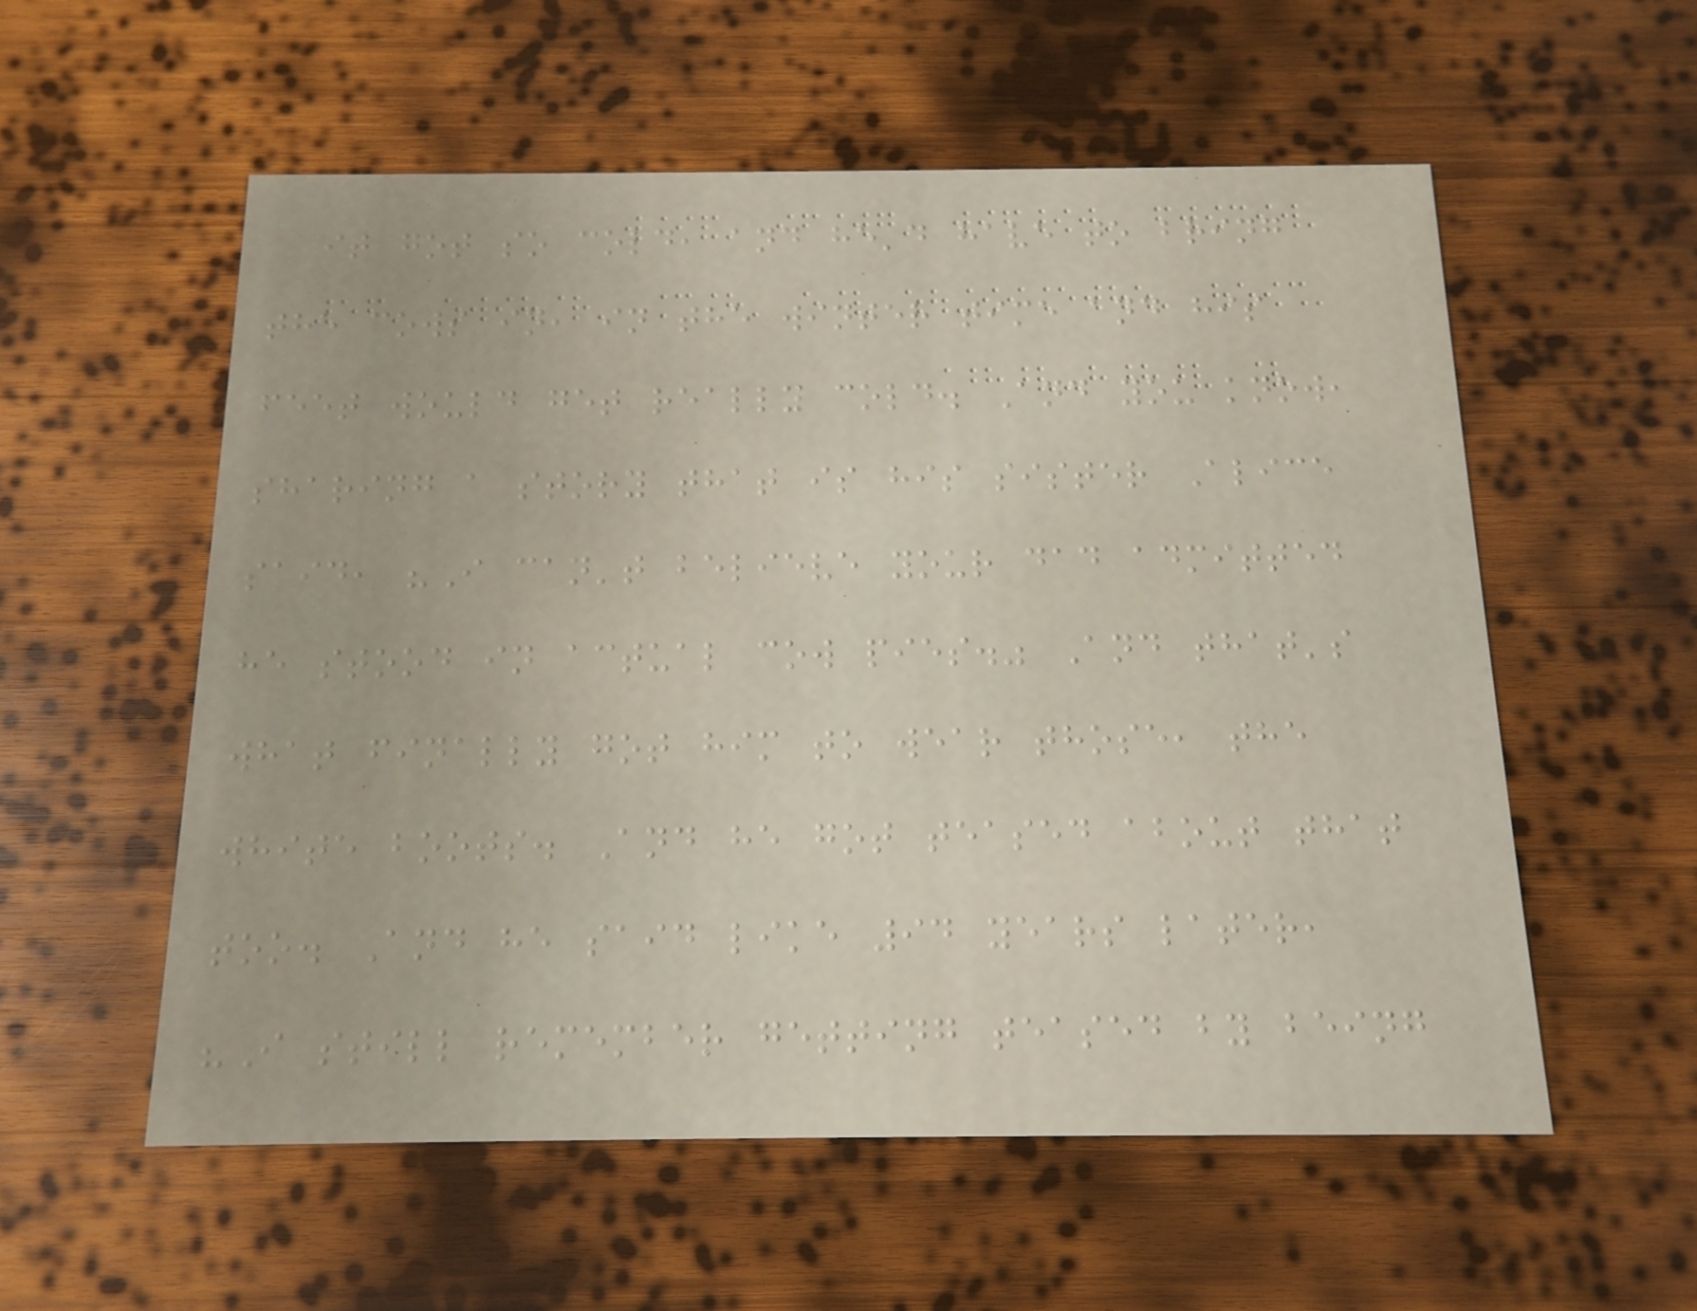it got so cold, and he'd have to bring
the cows in, in the winter time and his
feet would get really cold. And you know,
sharing a story that is his sister Alice
said, "I can't believe your dad admitted
he stood in actual cow pies." And that's
what finally got him to wear those, the
white boots. And he got teased about that
too. And he said like 94 years later,
"I still remember getting teased by being
